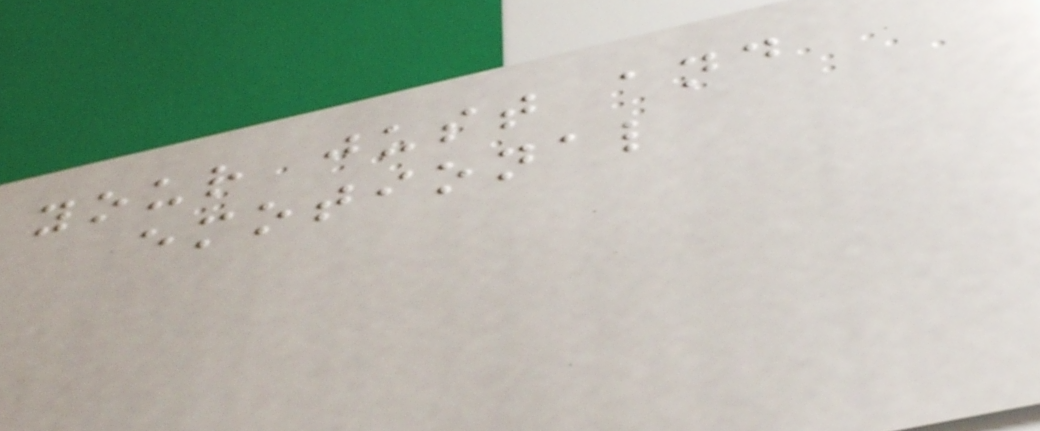your just and
emotional
